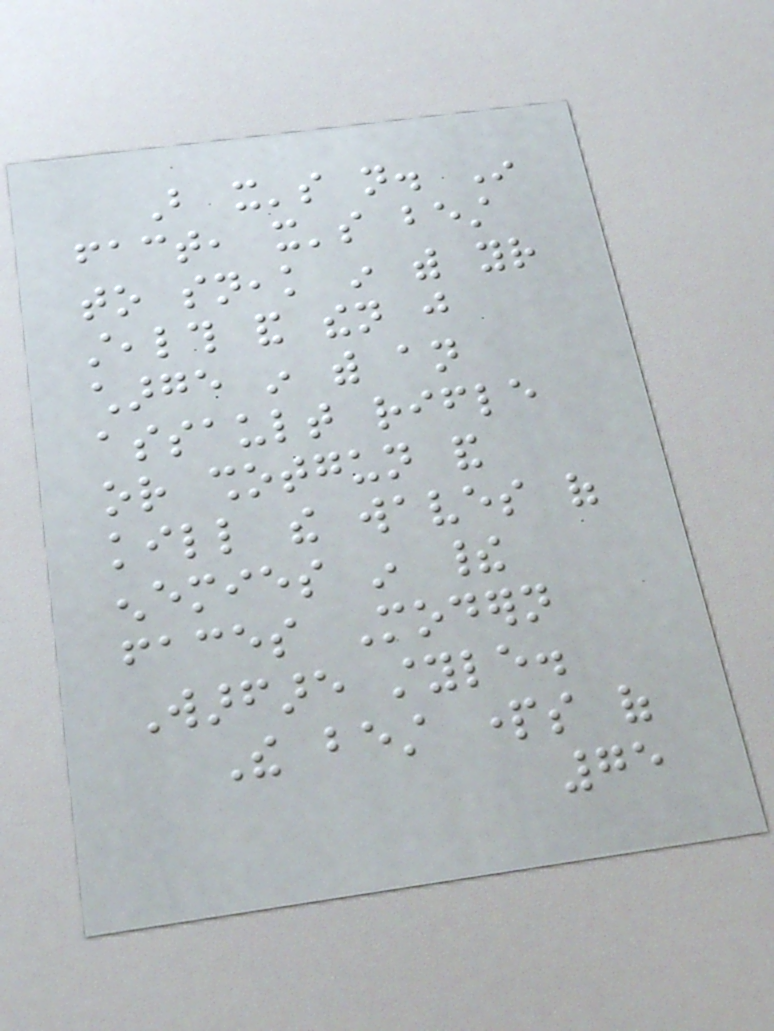But it's not. In
fact, it's best
to sneak in with your
stealth and then just
charge in with an
assault rifle
or shotgun and
kill the waves of
enemies in their
faces Modern
Warfare style.
The best parts of
75
